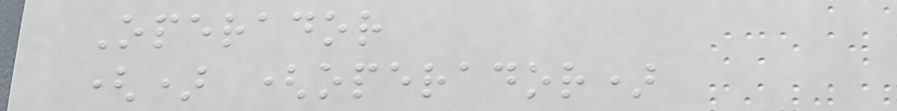Operador
() (operador)
